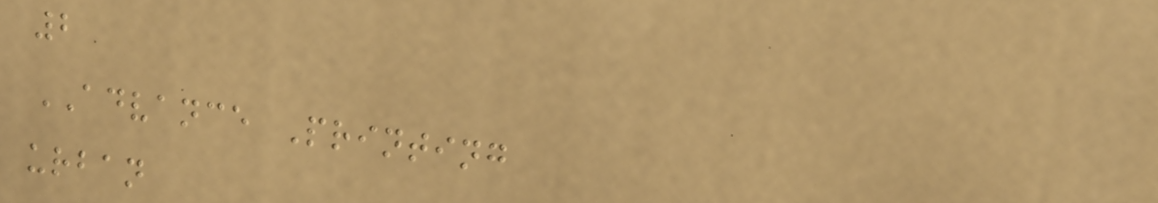2
ADVANCE Printing
urban
